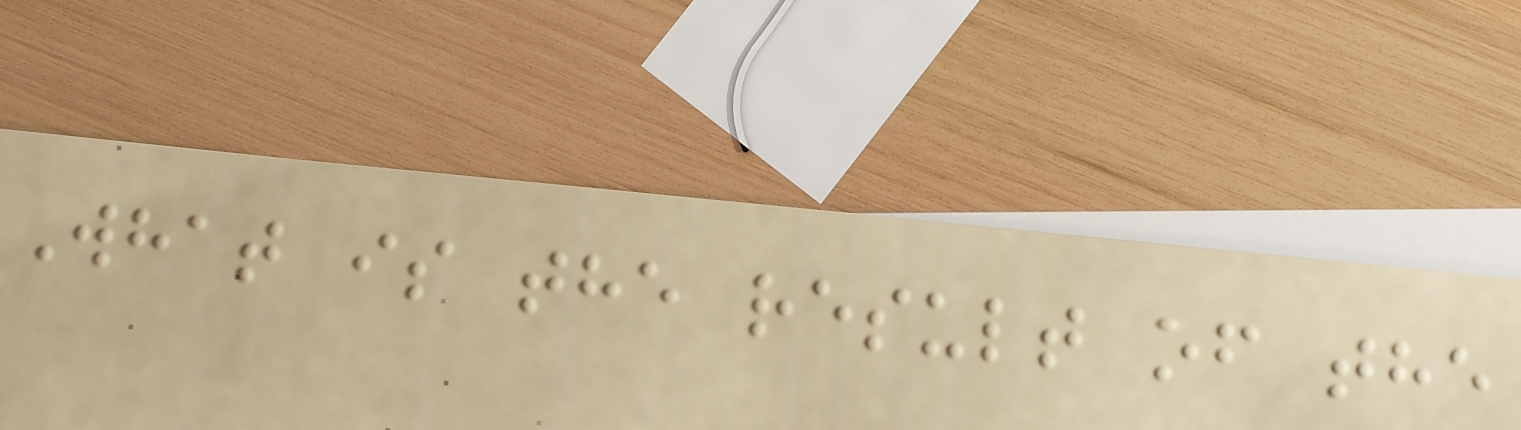What is the result of the
